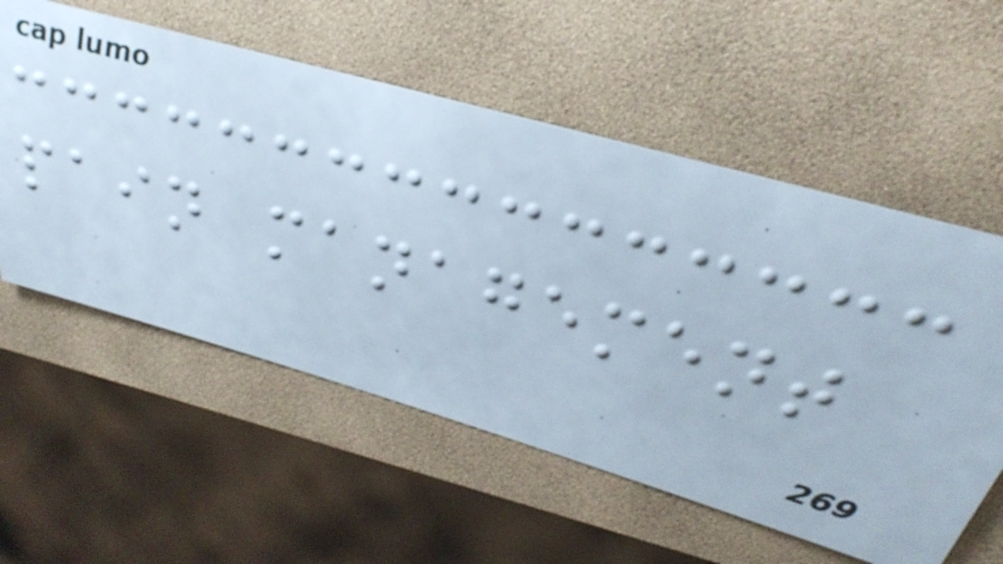pain management
